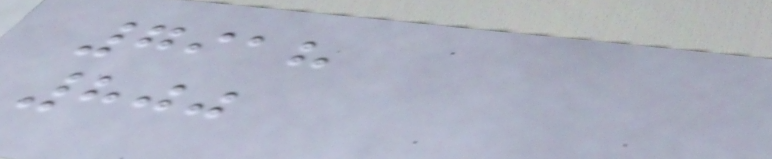7918
800
